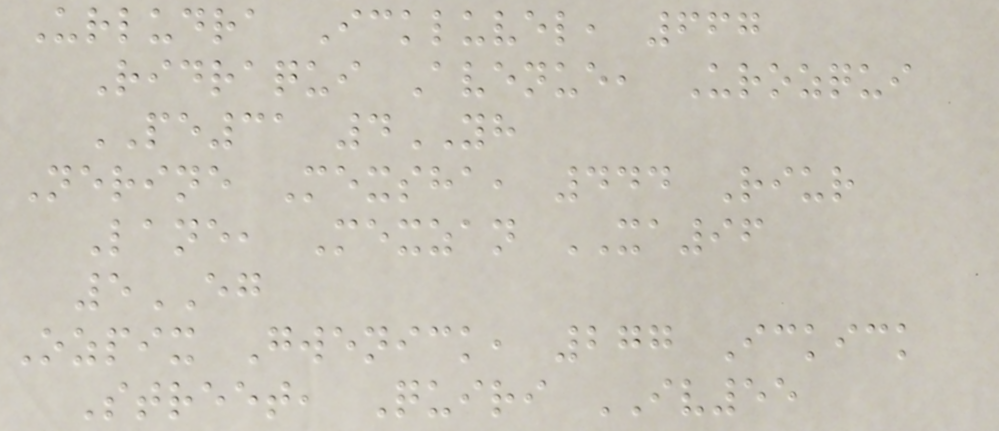Urludra Ickluvel, 667
Ridraqui Avenue, Urozqui
PE31 4YH
Nerine Mexsha, 444 Riur
Lane, Mexzan XA96
5EG
Ozpix Gwenick, 277 Ickick
Street, Quiri IV55
